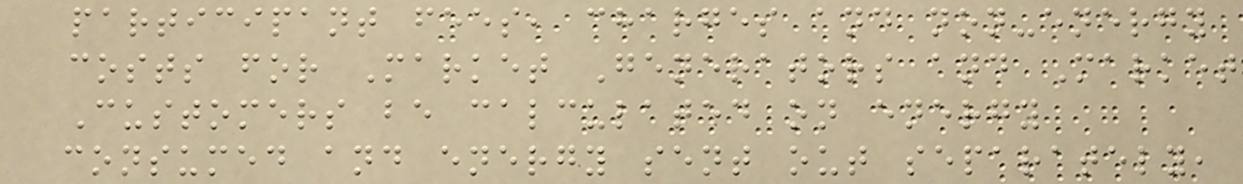participant fees, charges and non-energy
costs for Market Generators and Market
Customers be calculated on energy
consumed and energy sent out separately,
